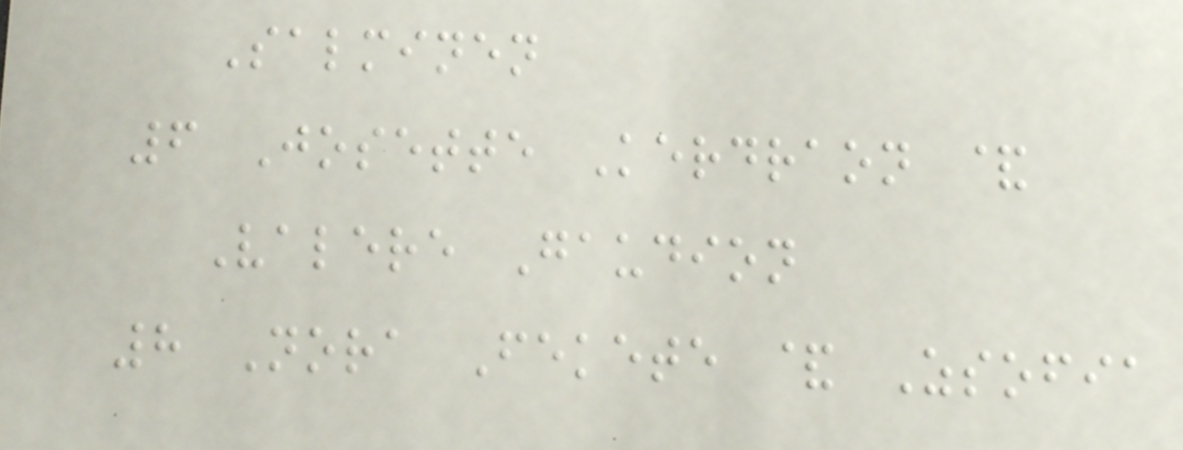Salminen
6 Josette Kerdraon &
Valere Gaudion
8 Nora Fekete & Zsofia
